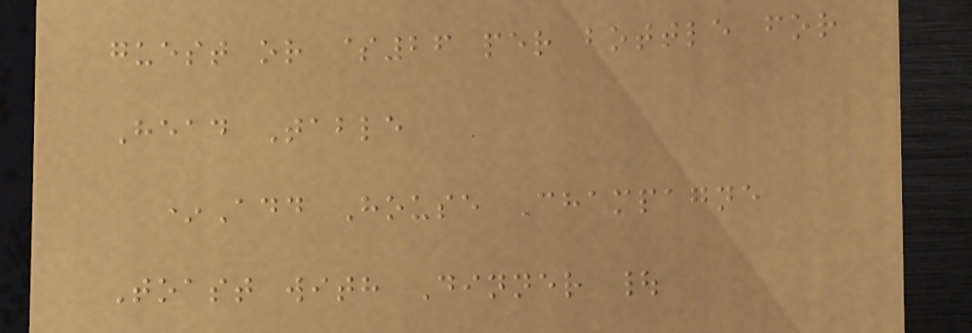guest or $26 per bottle for
Head Table
*Add House Champagne
Toast with Dinner |
